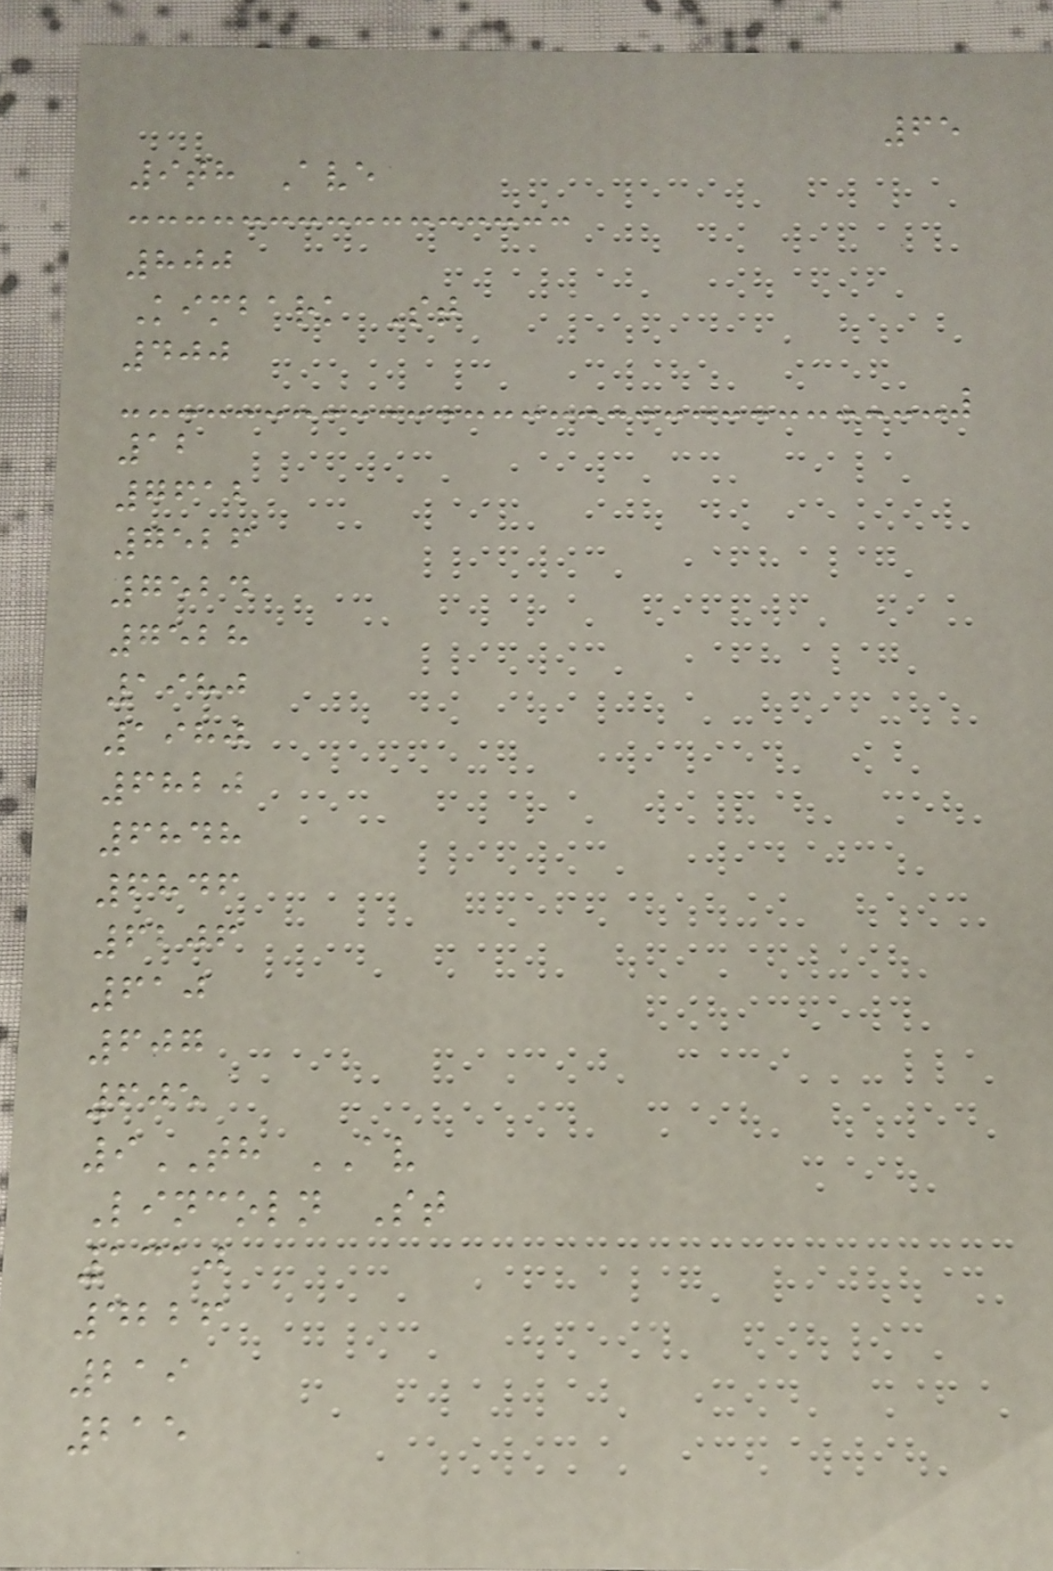65
9th Ave
800
Kimbark St
400
12
7612
7526
7524
7528
1980
1980
6820
6848
6846
6206
610
607
605
9TH AV
Lincoln St
1310
4226
219
215
